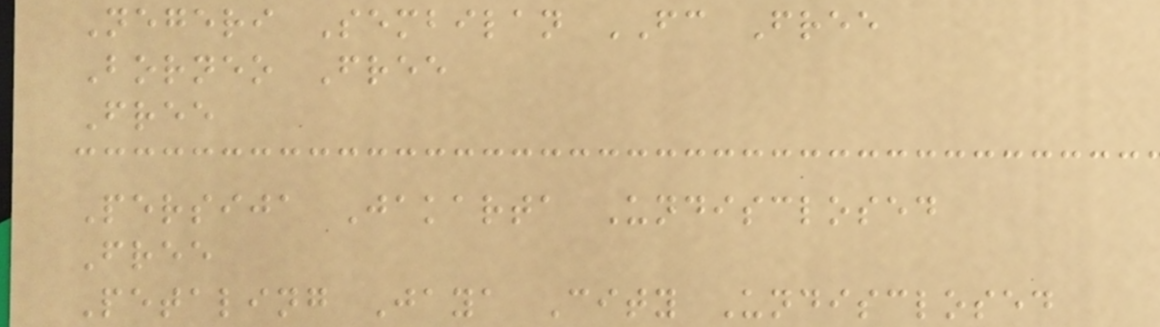Negeri Sembilan FC Free
Borneo Free
Free
Persija Jakarta Undisclosed
Free
Petaling Jaya City Undisclosed
